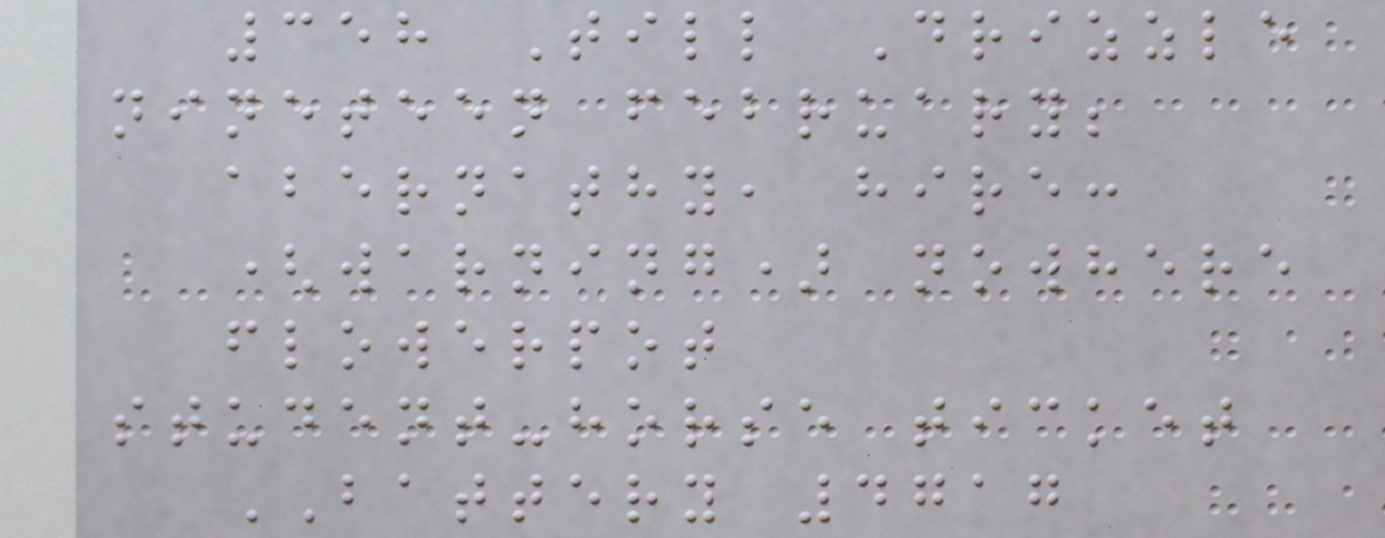358 Till Drizzle
nineteen february;
abernathy, hire:
(warning) nowhere
flowerpot
student-horse ticket
BATTERY 4717
